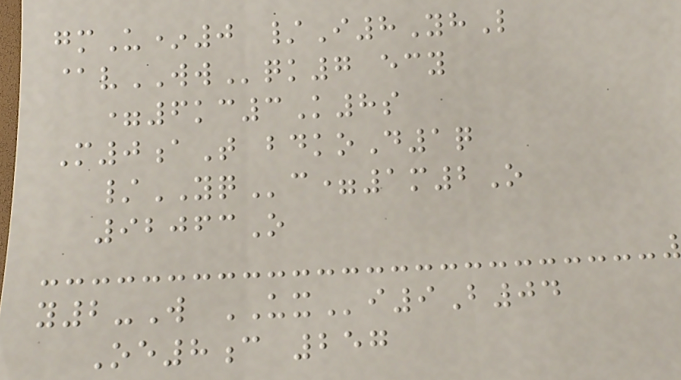gmU*0 /I8YhL
@vWWqk7 ecy
=6kc3K8s
M0aT bdkoD1q
/YQc=1m2O
92063O
y2-W UXi9B04
Oe8c 257
